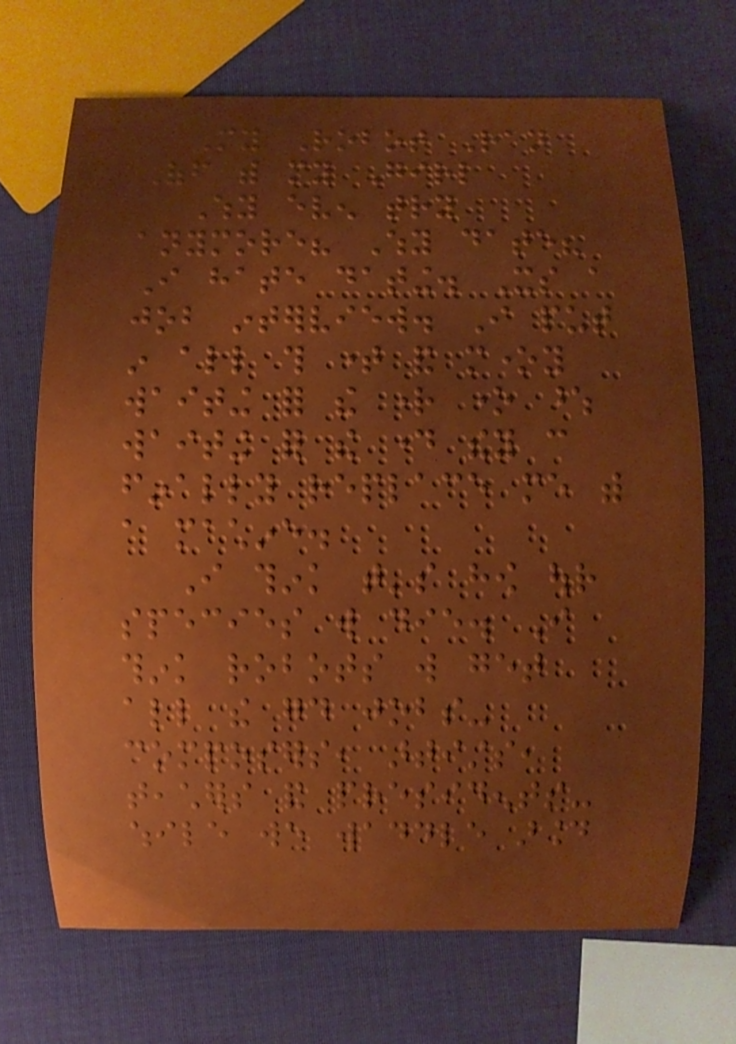My Robot Ran
Off with my Girl
Why even try
anymore? Why date?
I hate dating. Its a
job interview. I put
in all this time and money
waiting for the right one whose
waiting for the day they can
finally replace me with
a machine.
I think that's how our
species will die. I
think robots will get
all the good jobs-
composers, artists,
teachers and presidents-
while we waddle around
